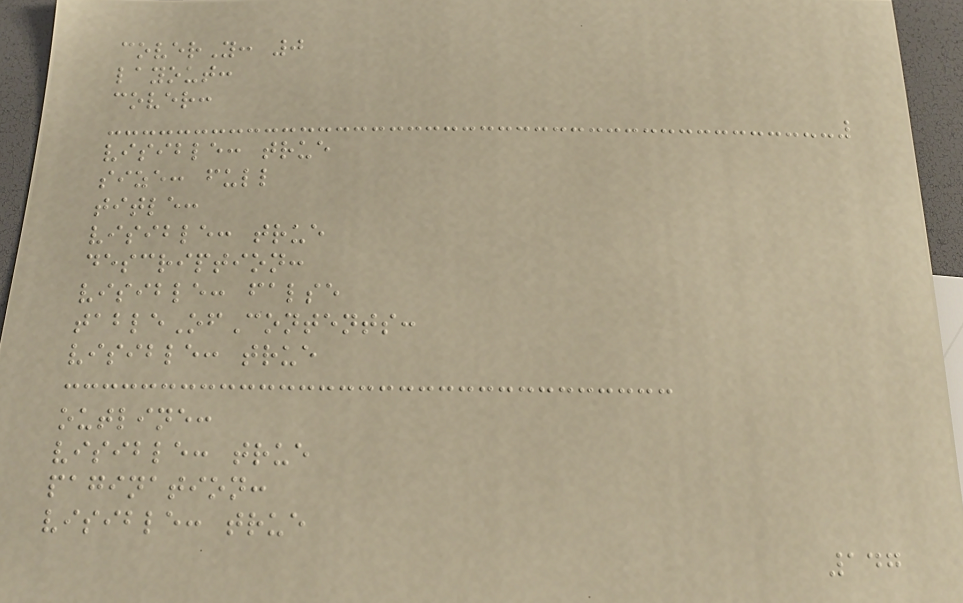coverY: 0
layout:
cover:
visible: true
size: full
title:
visible: true
description:
visible: false
tableOfContents:
visible: true
outline:
visible: true
pagination:
visible: true
147
